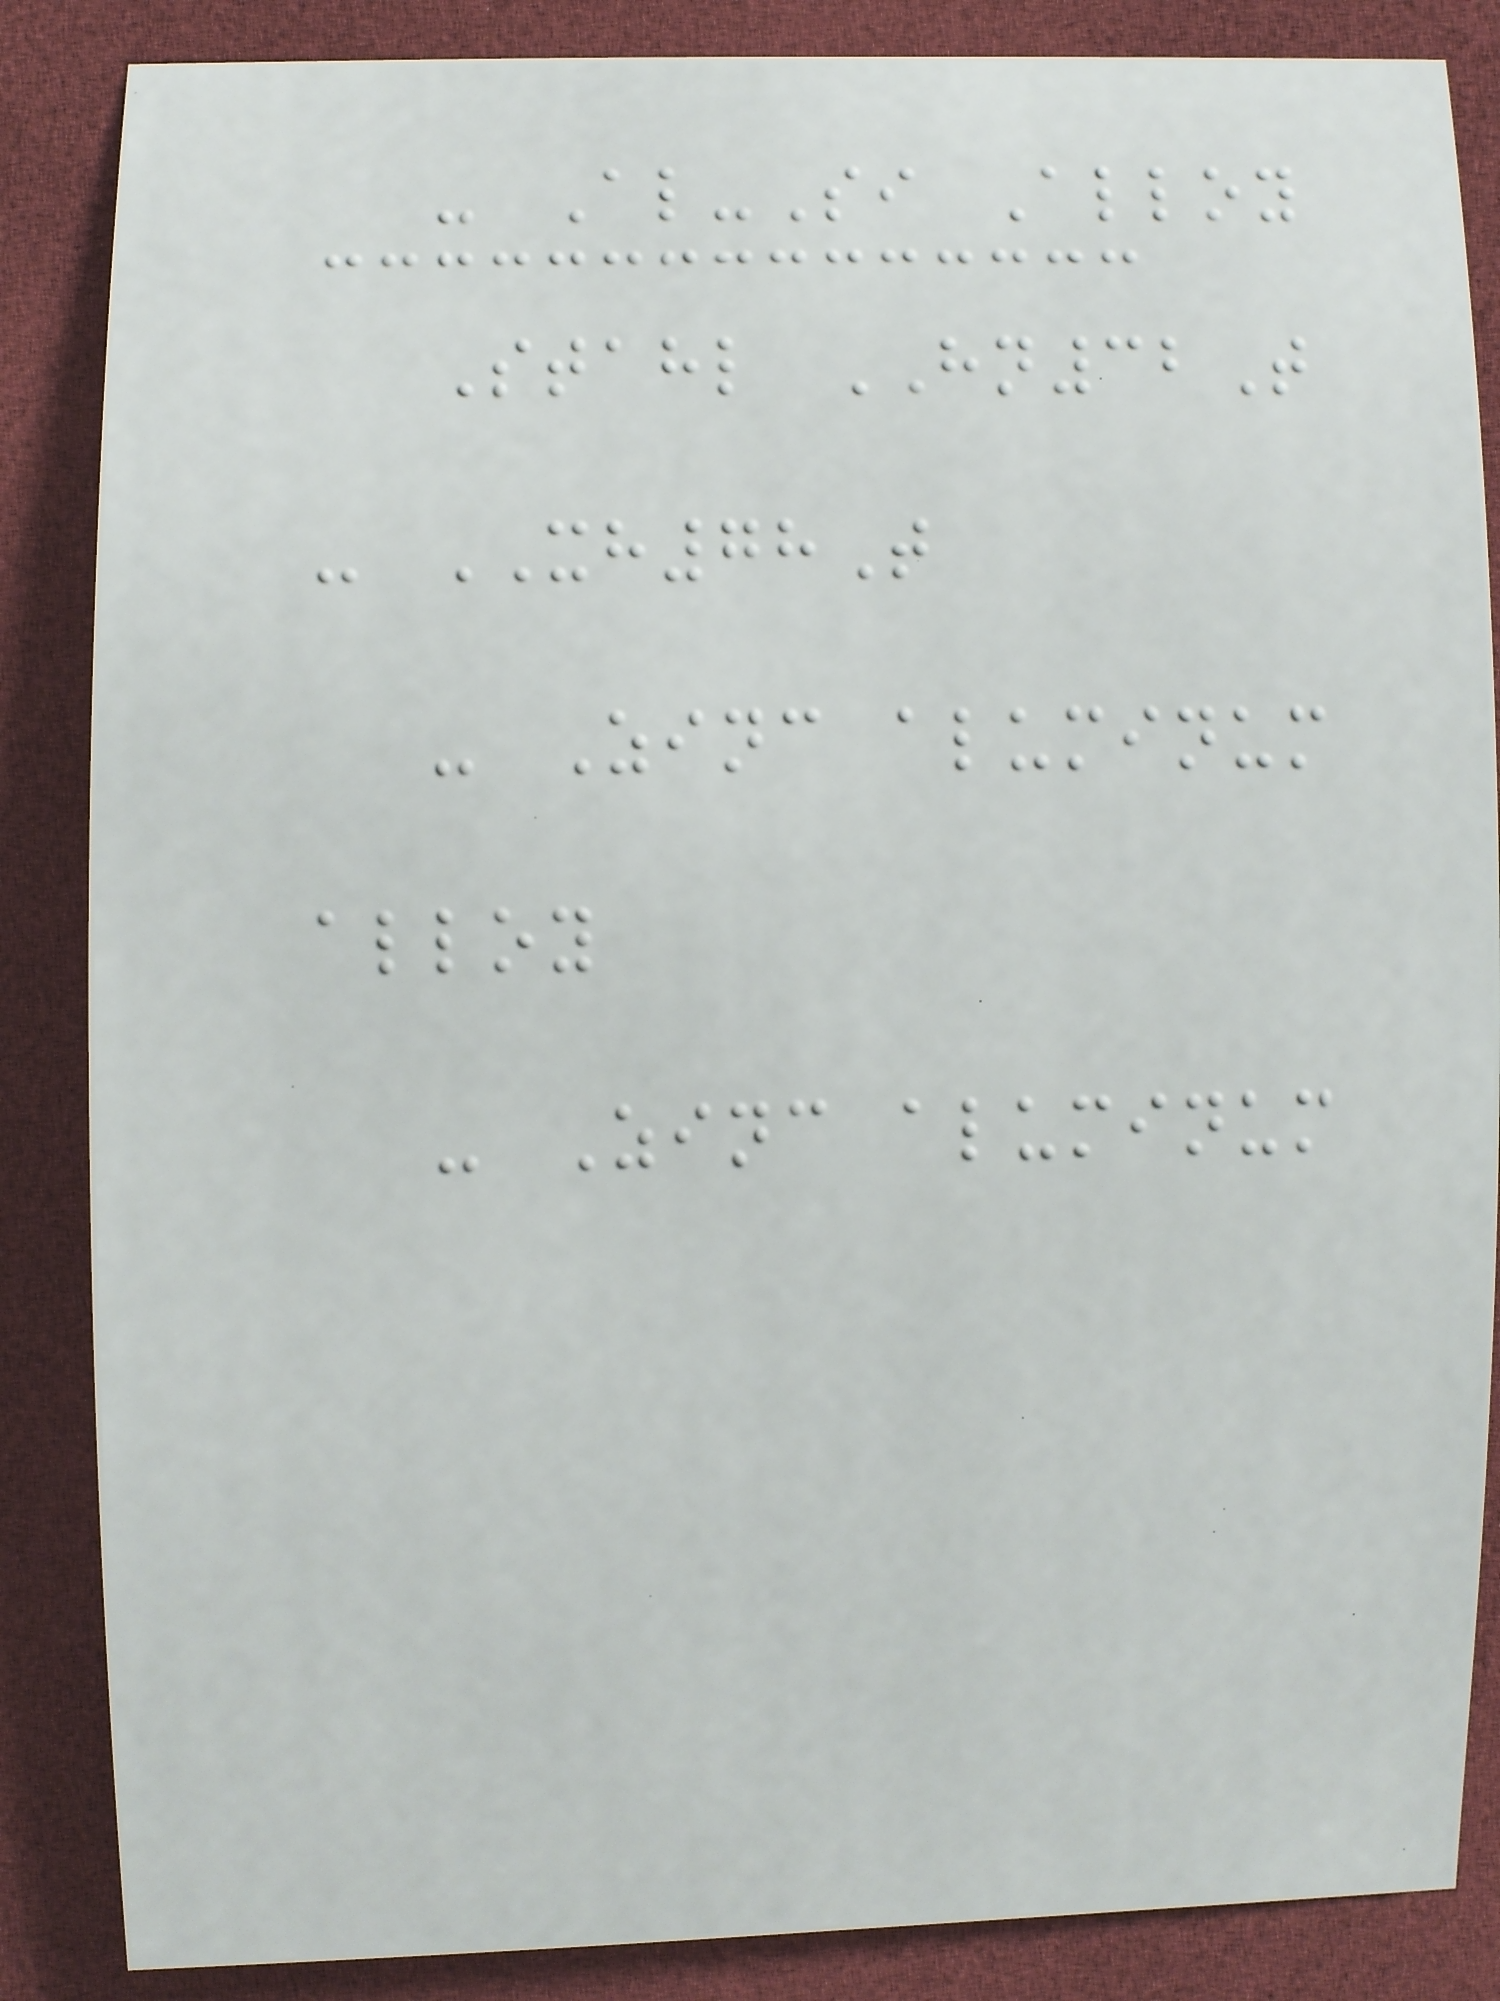- Al-Si Alloy
Stahl HN32T
- XH78T
- Zinc aluminum
alloy
- Zinc aluminum
